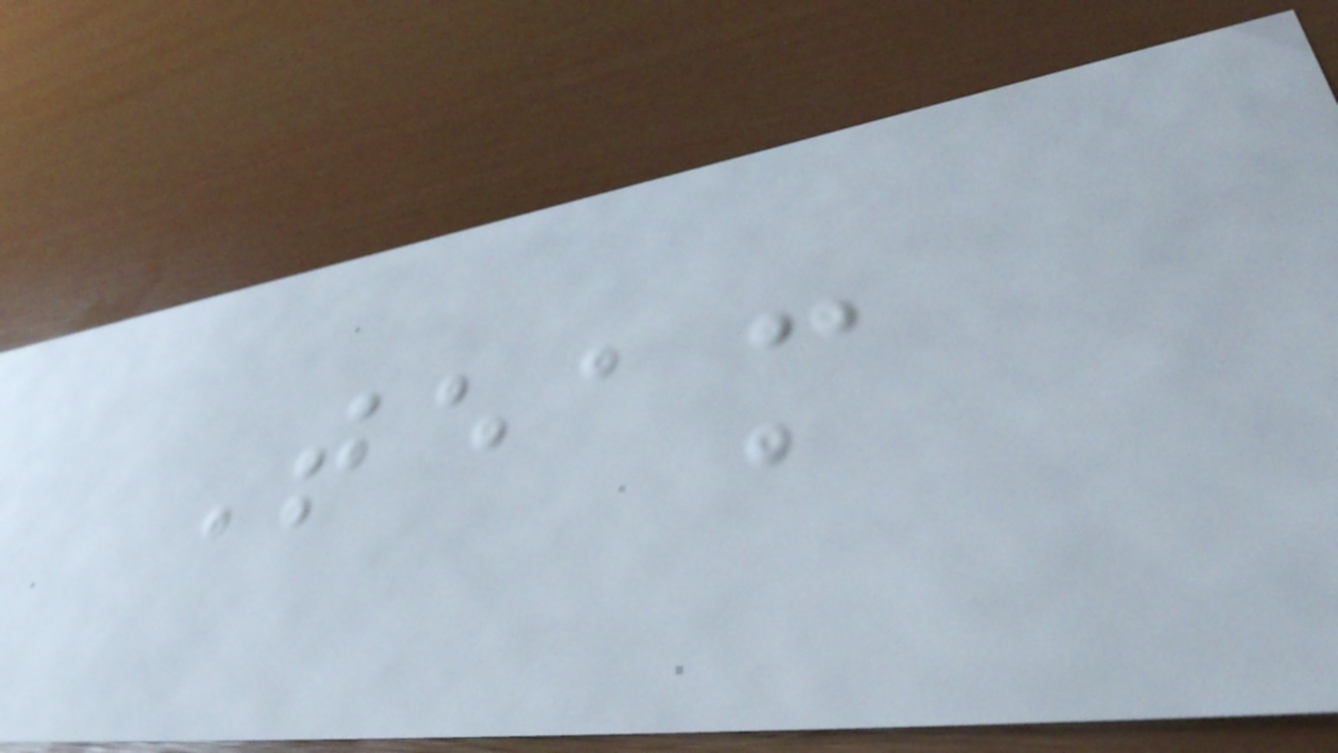Team
